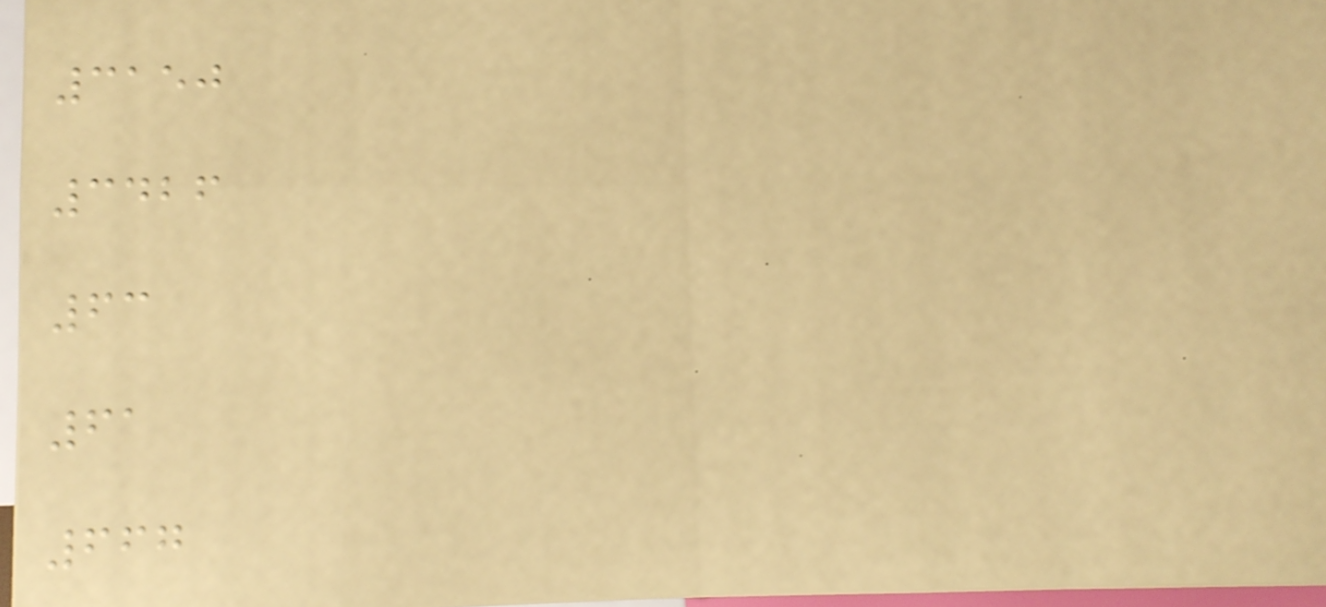3150
3426
63
61
667
